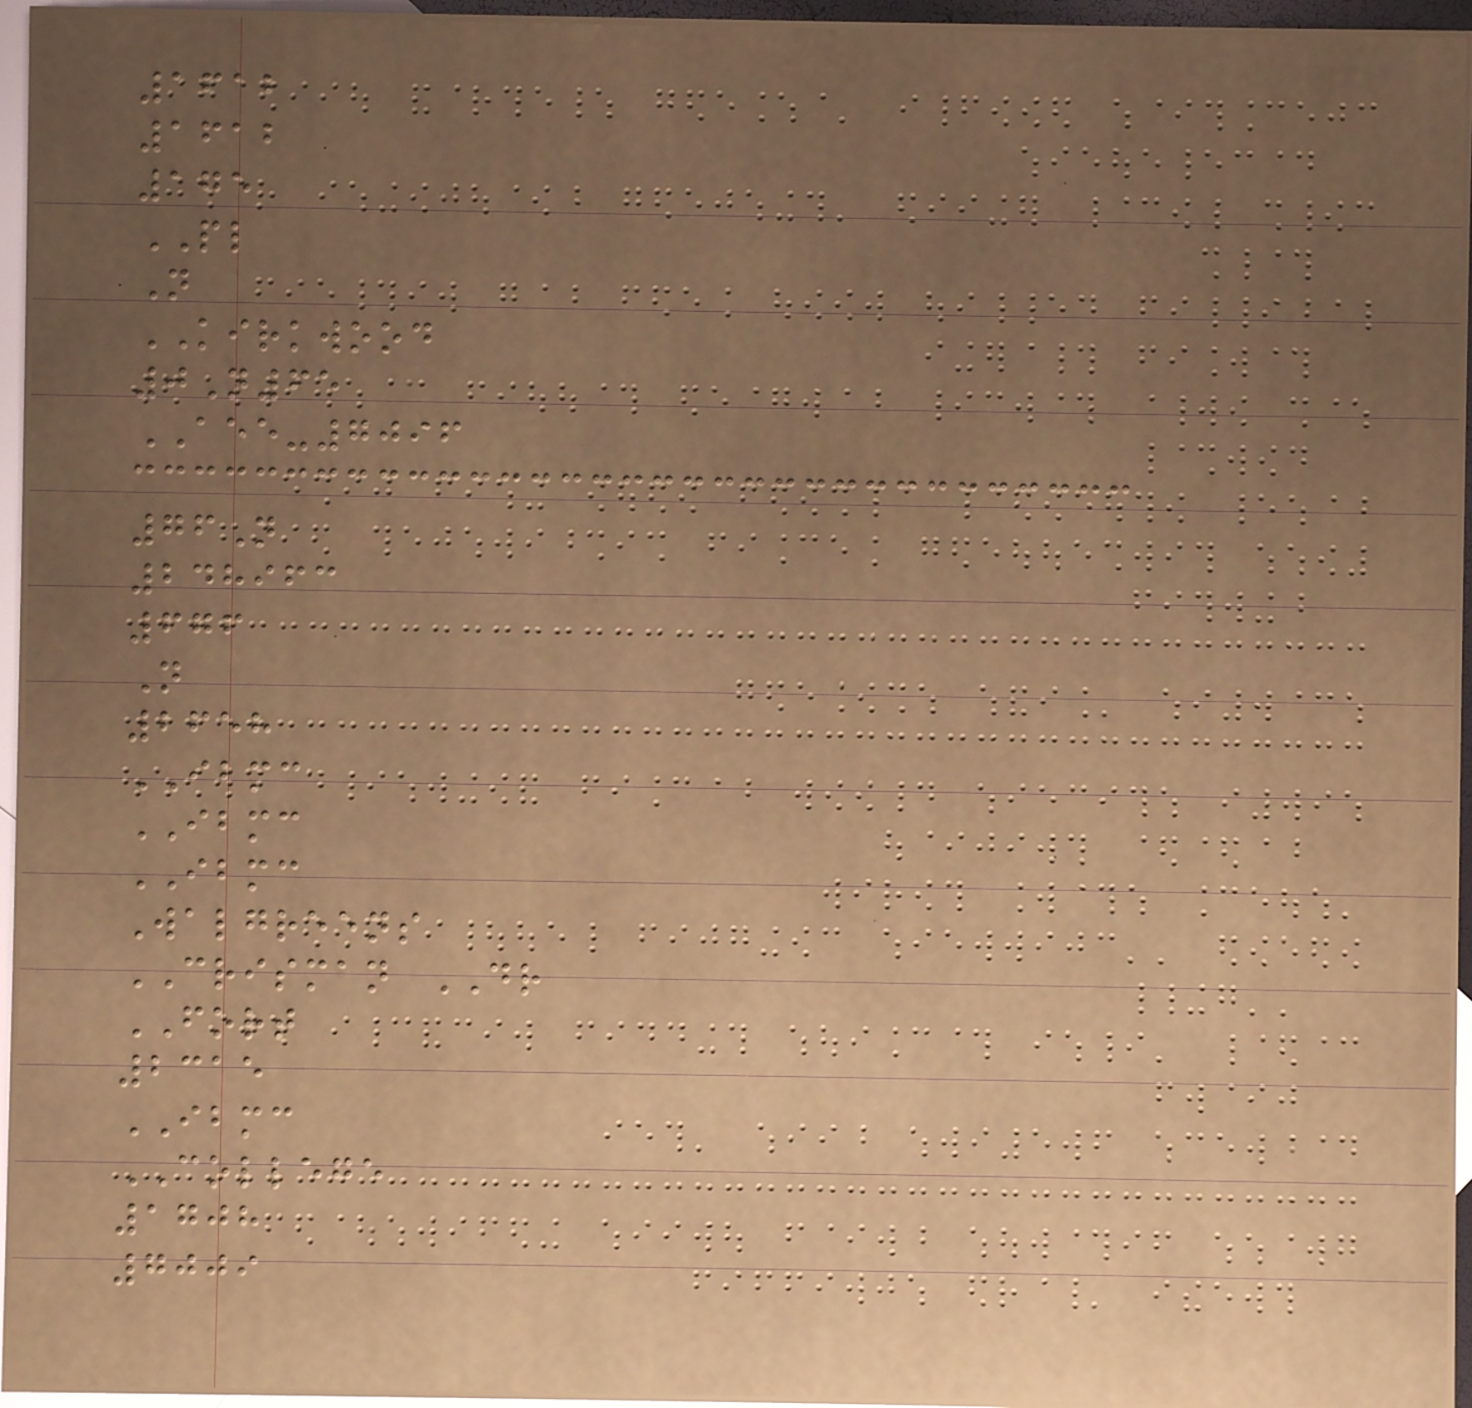1612
1612
175
PL
N
KIRKWOOD
0N65
AEE-7096
76N
248963
676
N
2658
IBMC
IBMC
IBMC
Walgreens
CRISMAN DR
FORT
2315
IBMC
COLLEGE
1708
7009
